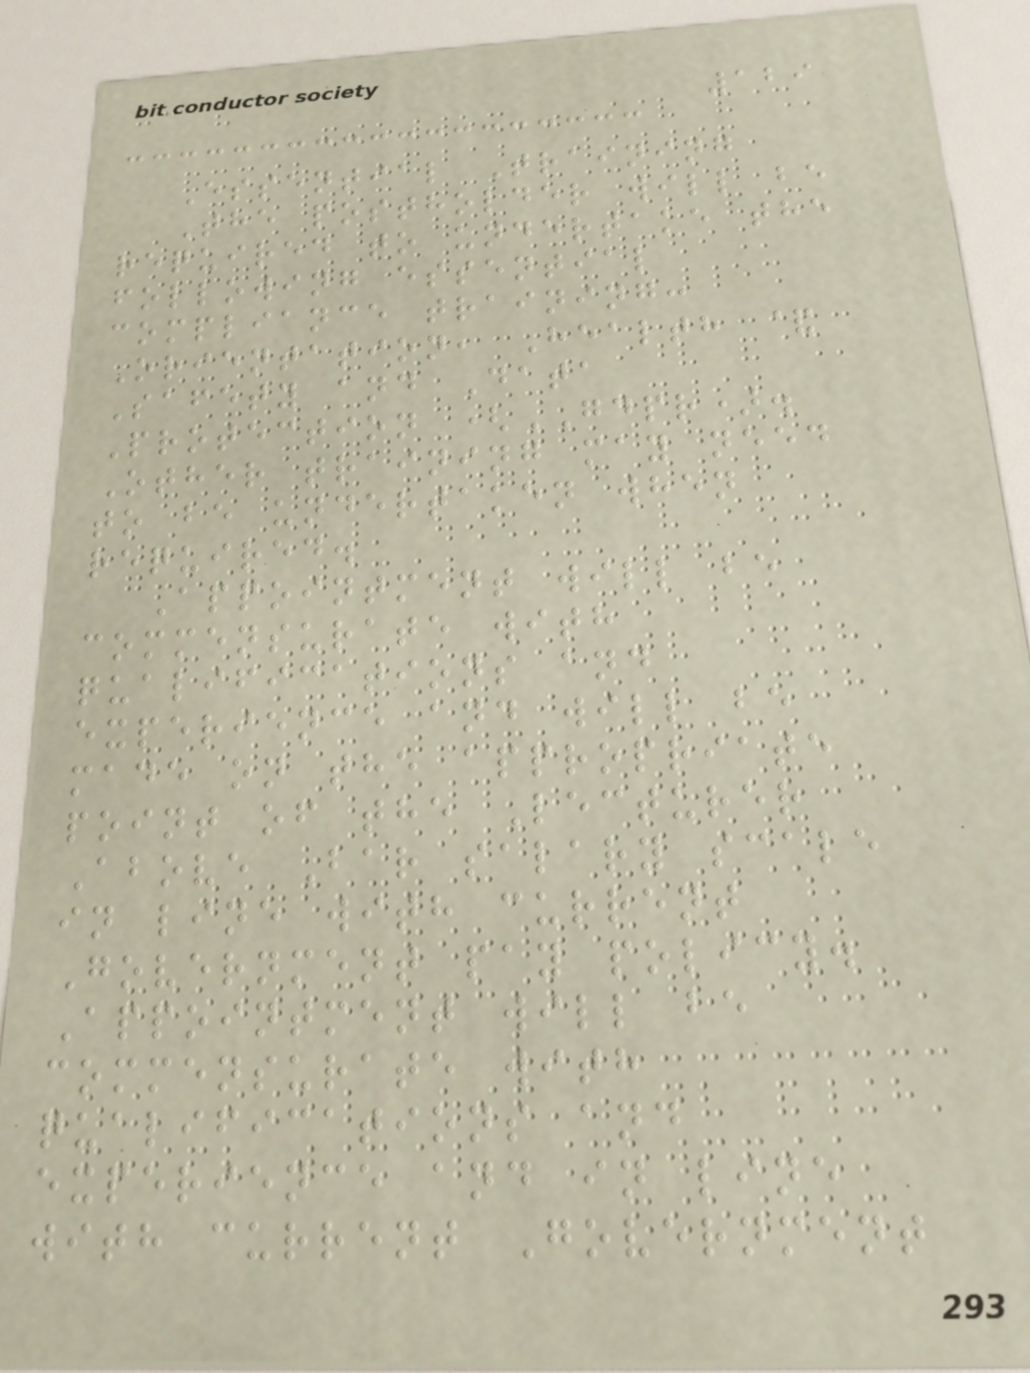129
Essential Training
The postholder will be
required to undertake the
following essential
compliance training:
Orientation, Health &
Safety and Data
Protection (GDPR).
Other training may need
to be undertaken when
required.
Appointment will be
commensurate with
qualifications and
experience and will be
made on the appropriate
point of the Lecturer
Above Bar salary scale
in line with current
Government pay policy.
Appointment will be
commensurate with
qualifications and
experience and in line
with current Government
